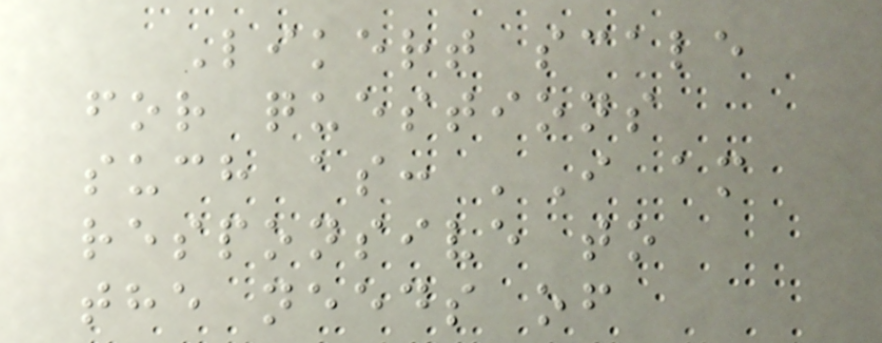Likert scale
for questions
such as: 'I am
responsive to
the needs of
